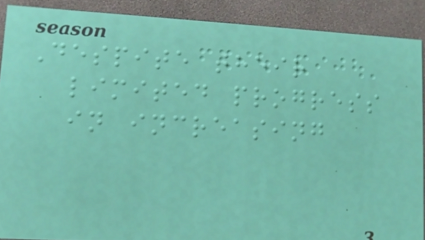Despite their
limited progress
in increasing
